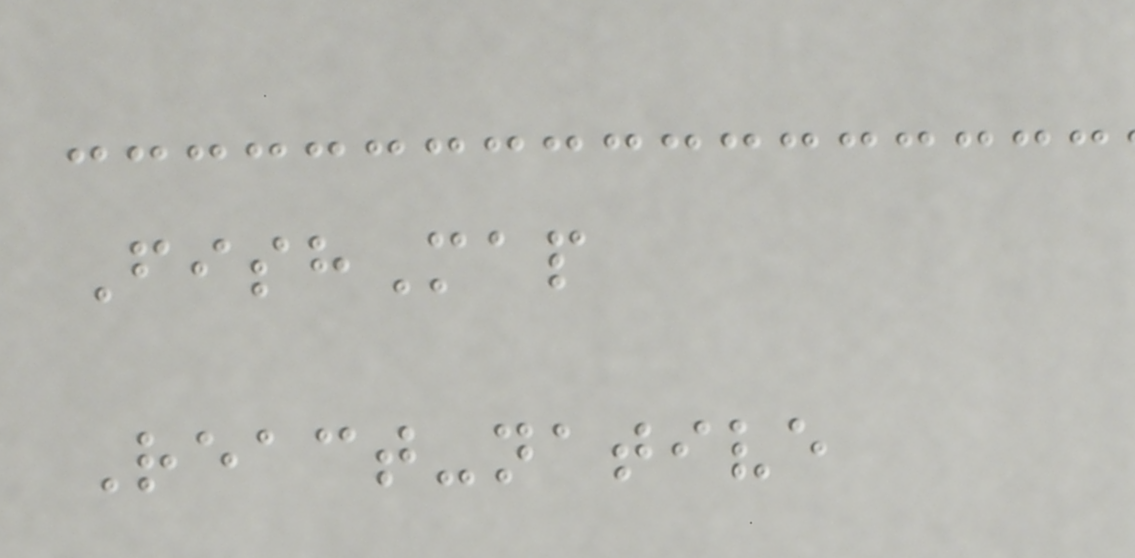FishMap
React-native
